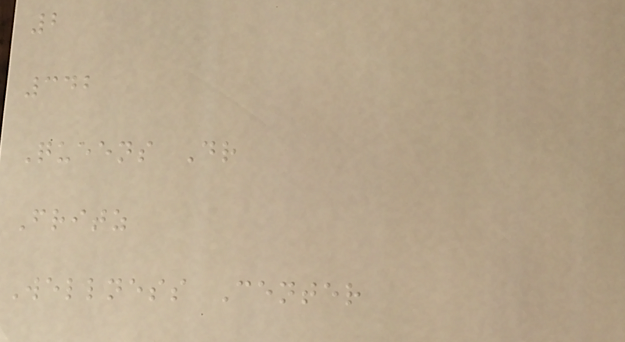2
342
Queens Dr
Fritz
Wellness Center
